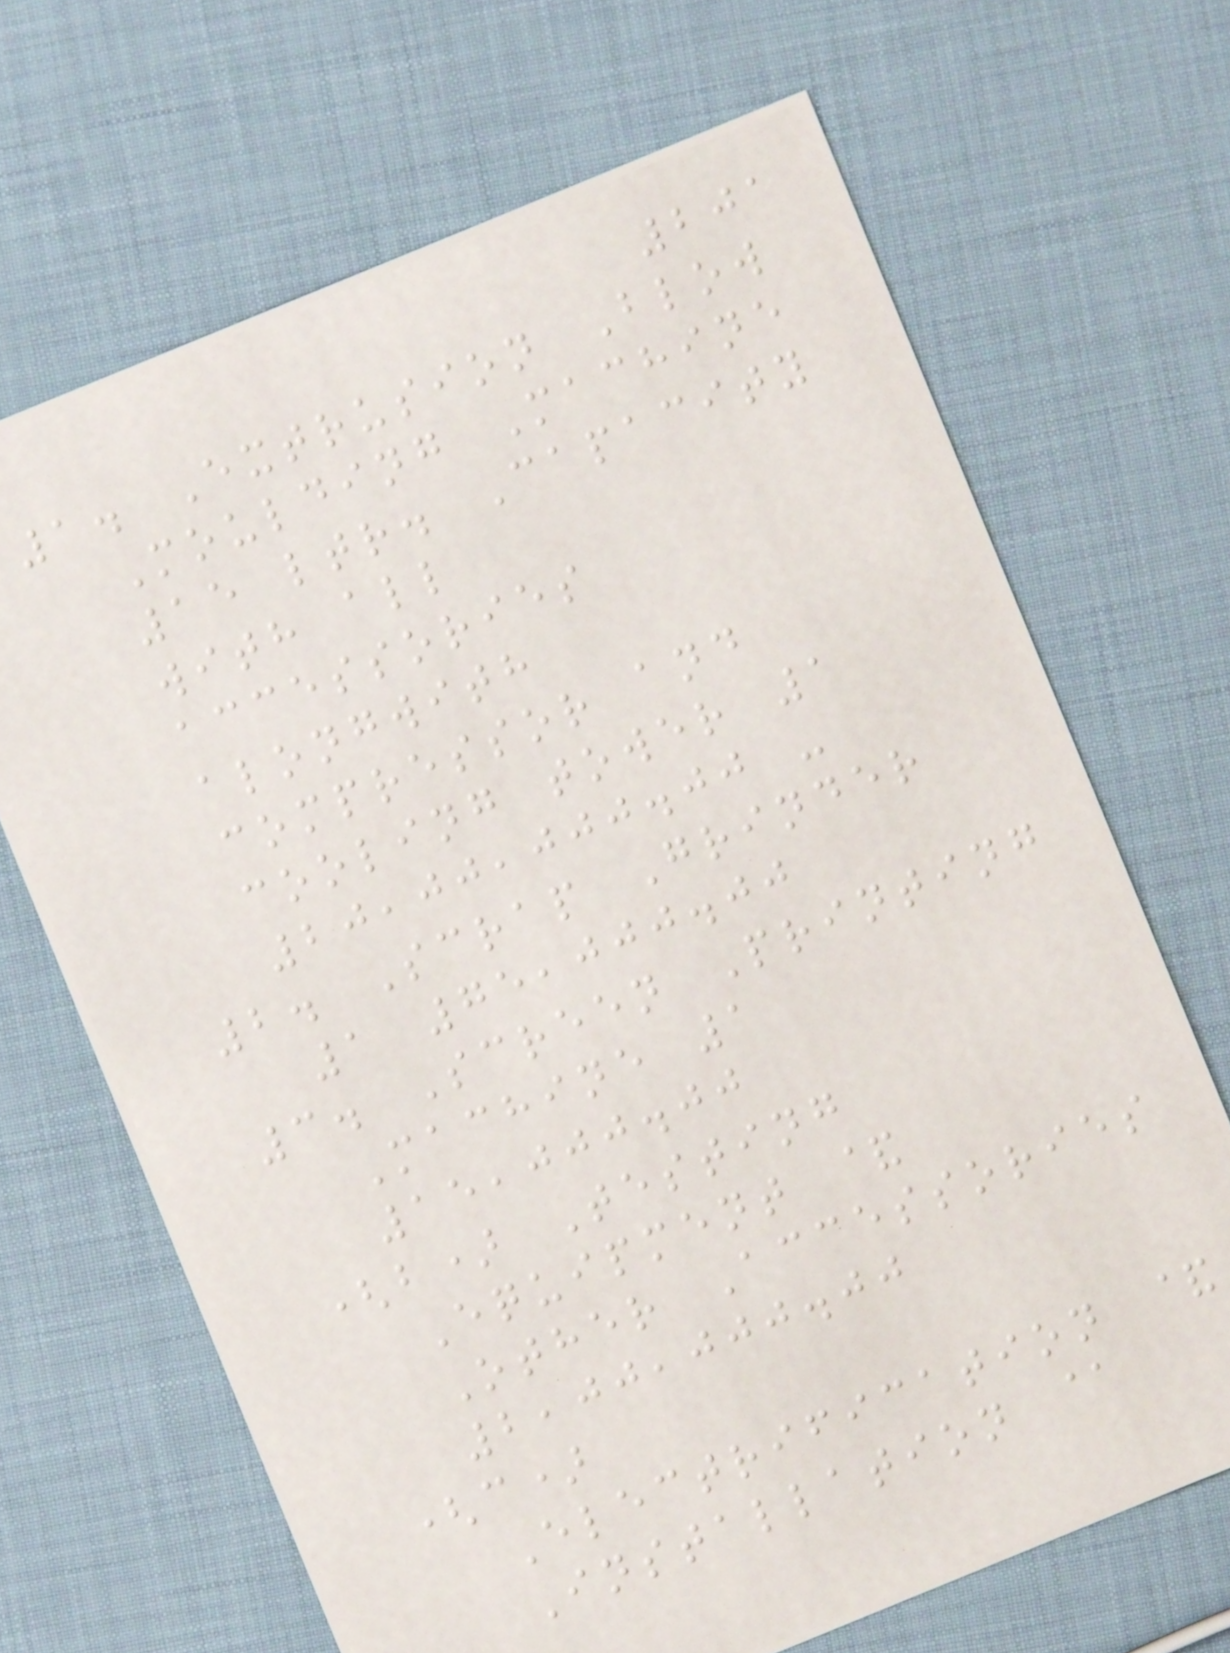201
1. Extrusion Blow
Moulding Machine
15 ltr. Capacity
with all
accessories
alongwith
compressor and
cooling tower 1
20,00,000.00 -
2. Scrap Grinder
1 75,000.00
3. Screen Printing
Machine 1
15,000.00
(b) Testing
Equipment &
Other Accessories
2,00,000.00
(c)
Electrification &
Installation @
